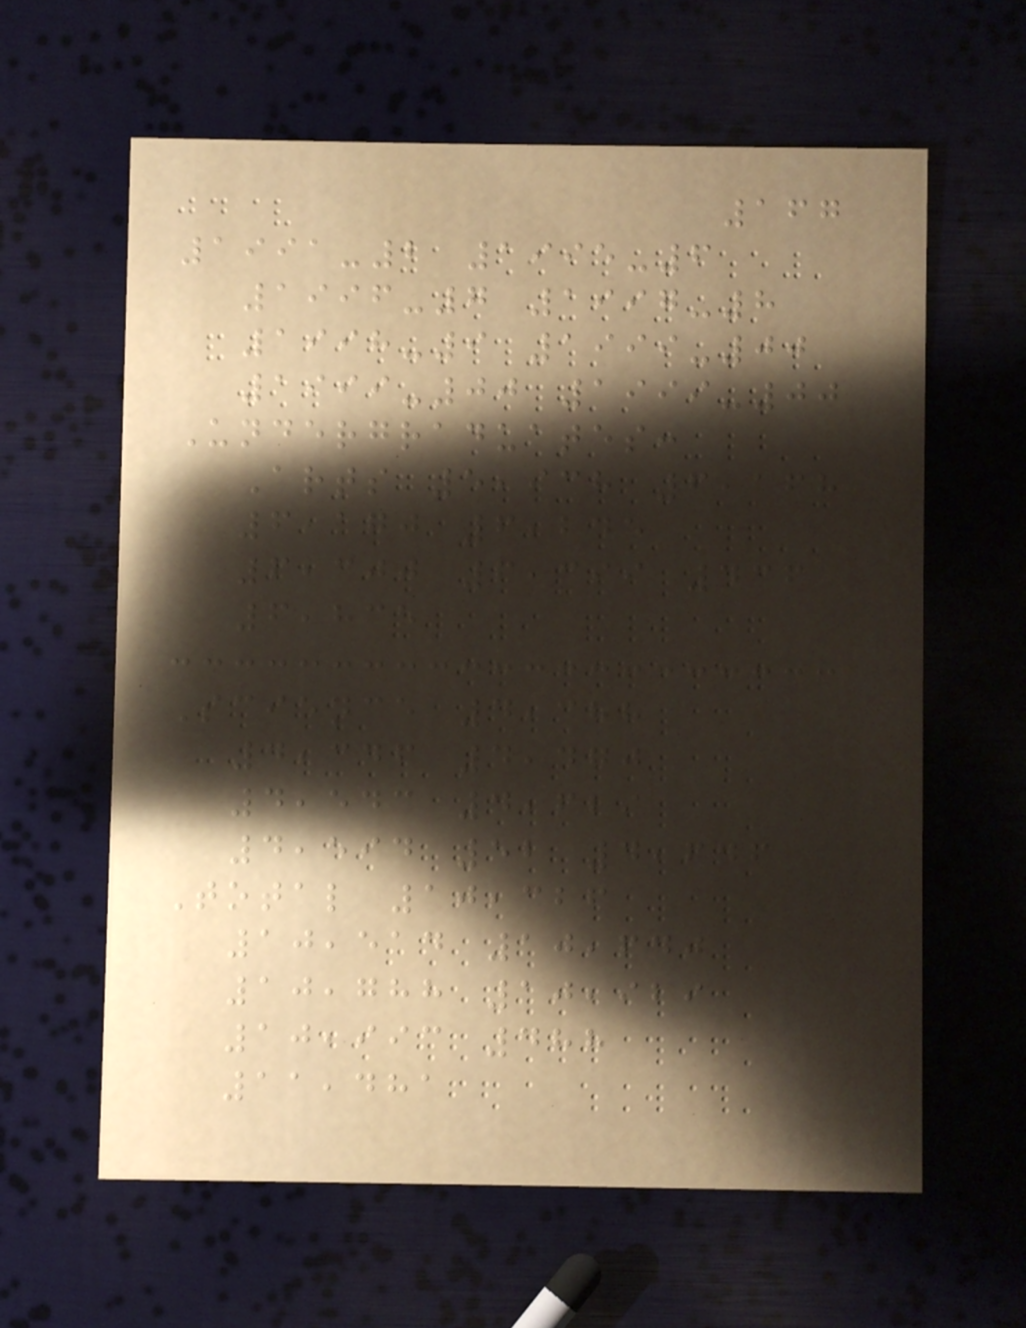167
1991-2 1995-6
1996-7 1997-8
1998-9 1999-00
1999-00 1999-00
Undergraduates:
Arts 5,938 6,168
6,170 6,245
6,300 6,399 436
6,835
Science 4,388
4,346 4,470
4,543 4,629
4,594 52 4,646
Total 10,326
10,514 10,640
10,788 10,929
10,993 488
11,481
